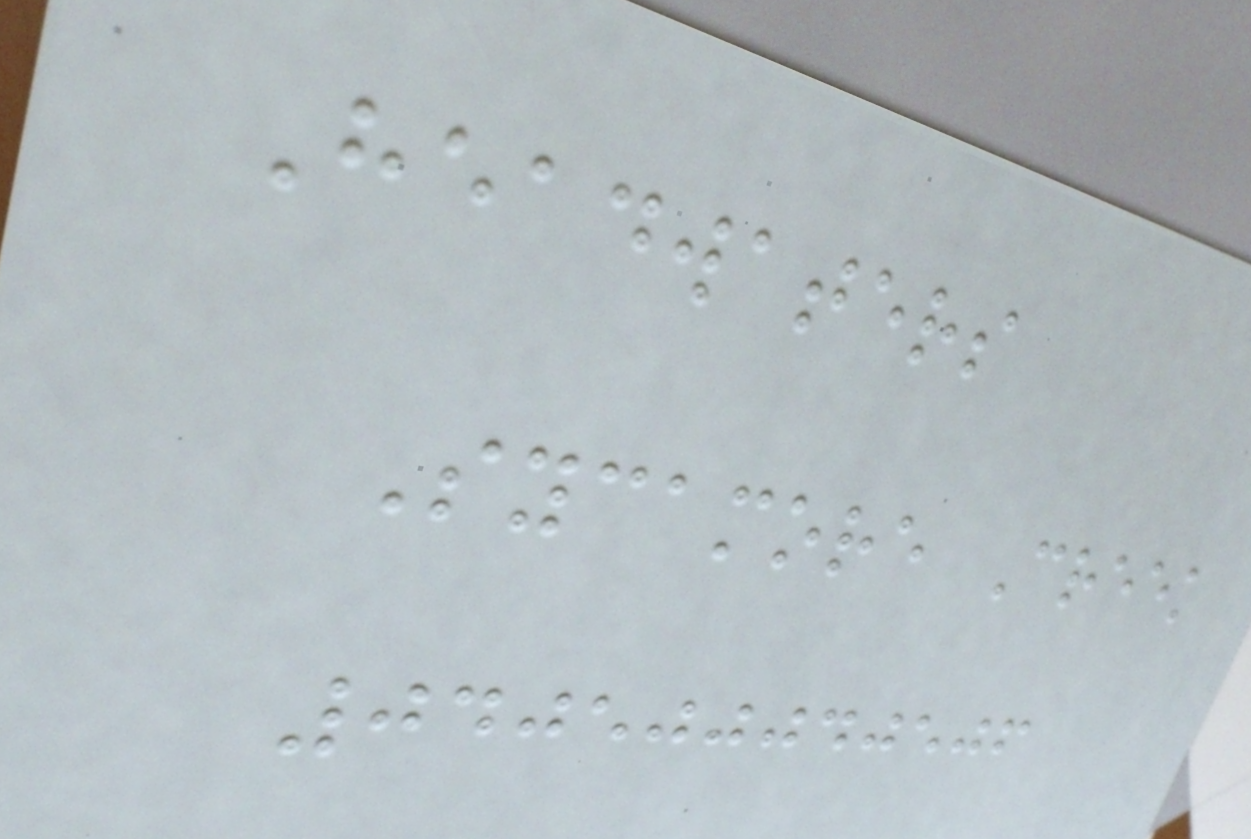Headwaters
Sycamore Creek
040500040506
